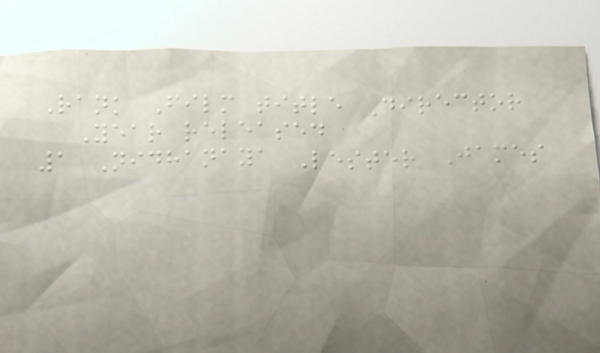Rank Film title Director
Year released
1 Nidhanaya Lester James
